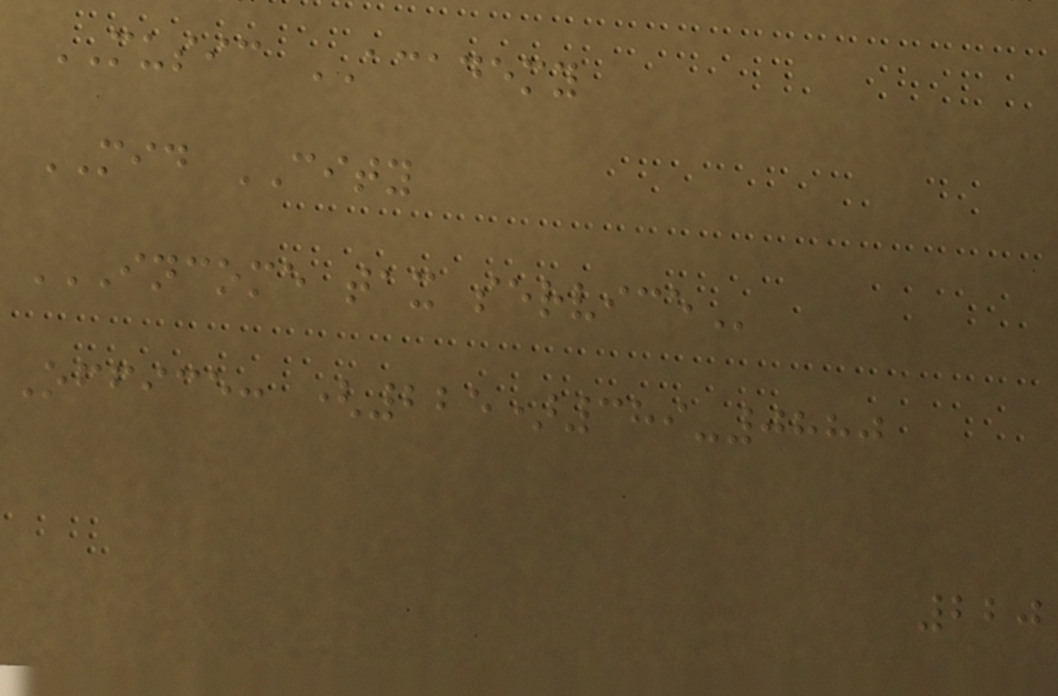MUSIC ACADEMY
MID CITY
INCOME TAX SERVICE
Office: (225)389-0880
220
